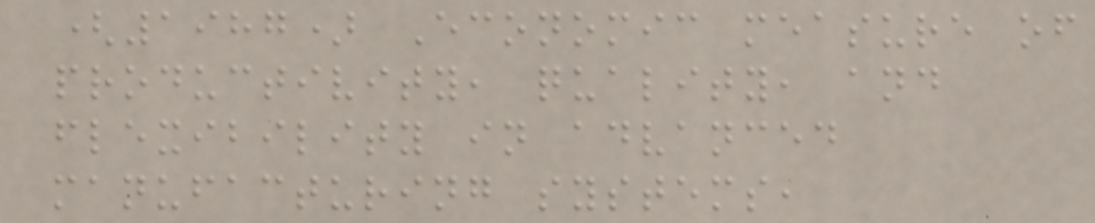(1987) Economic measure of
productivity, quality, and
flexibility in advanced
manufacturing systems,
